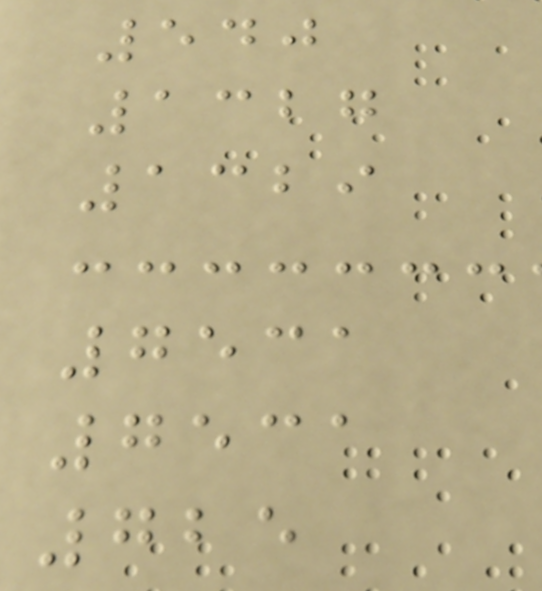540
1327
1329
7531
7531
725
